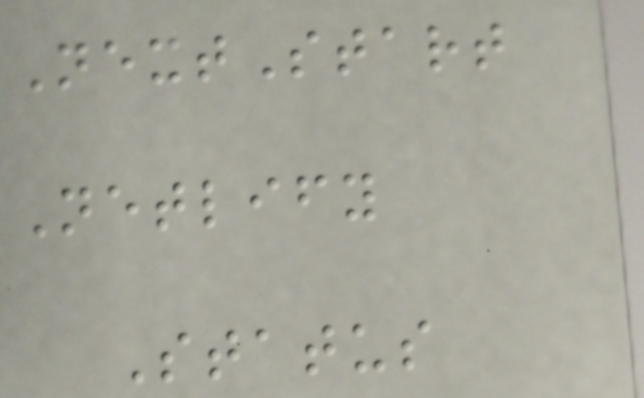NextStart
Netlify
Status
